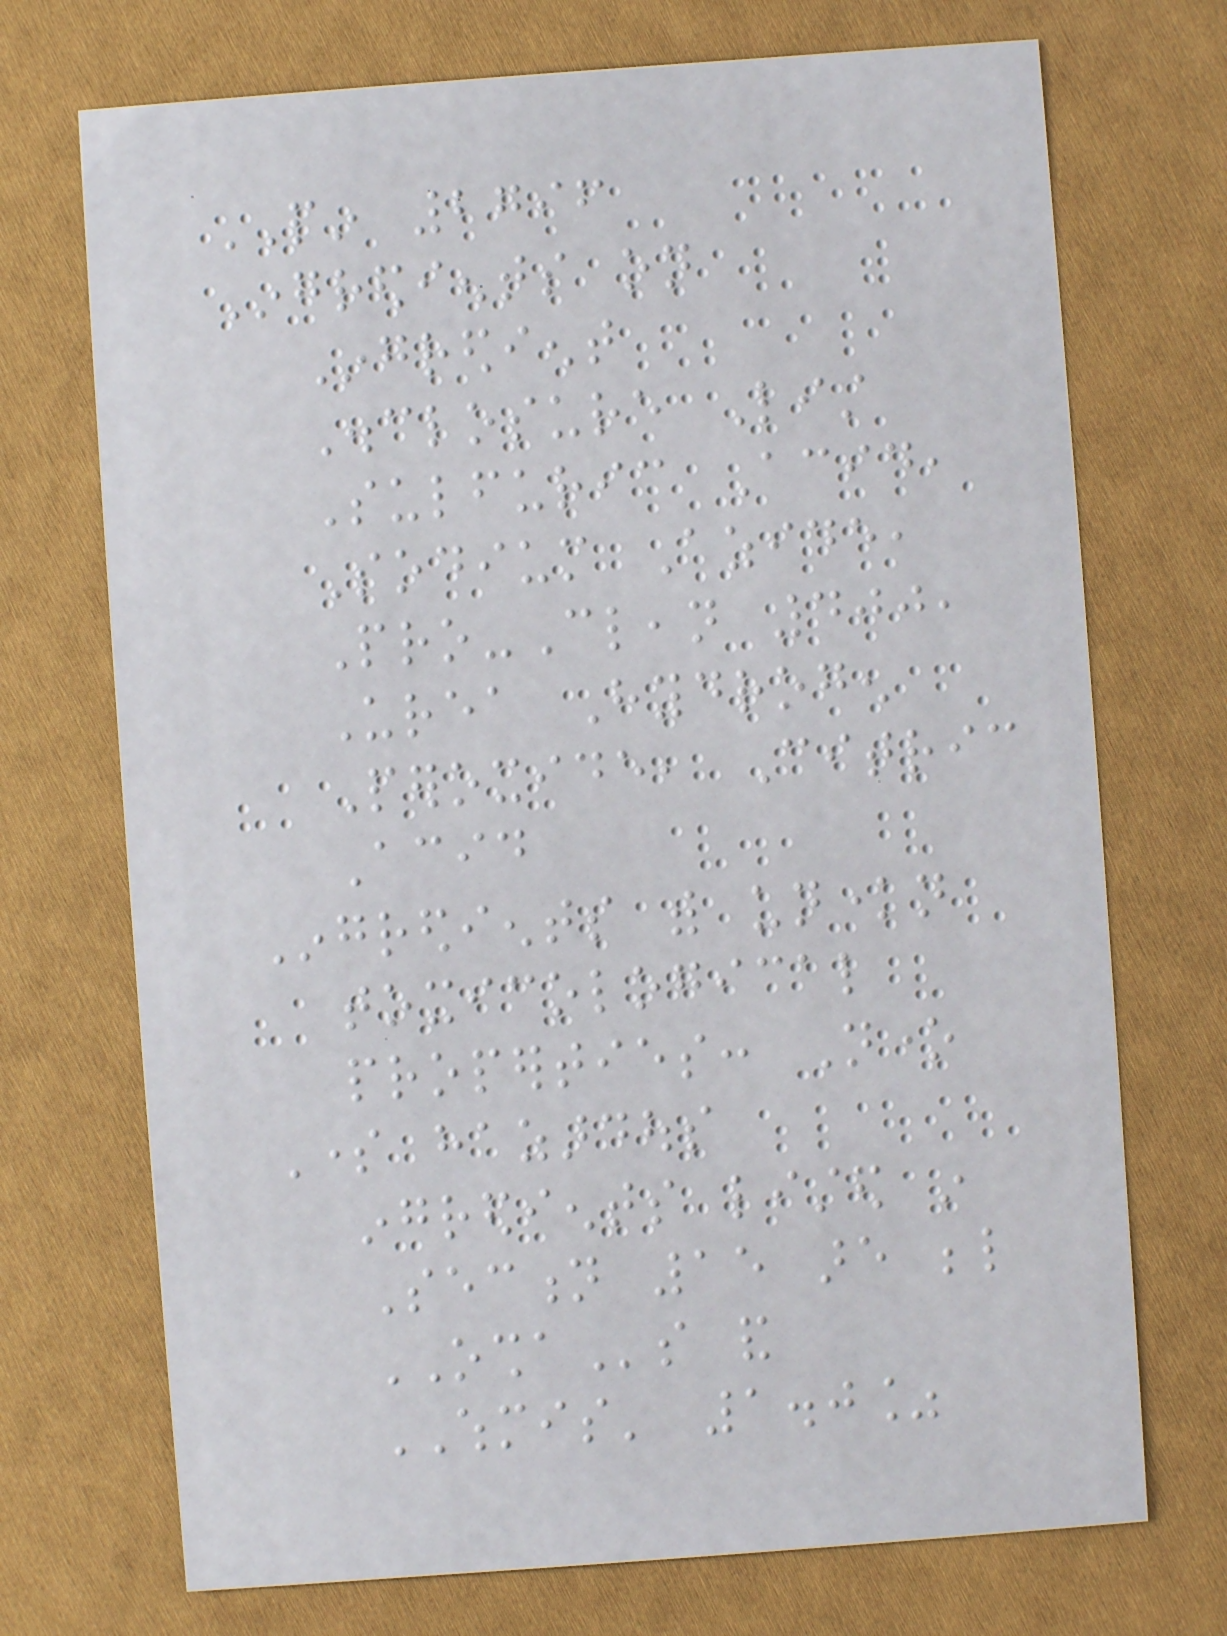PIN 2796
Ingredients on
Ingredient
Disclosure List
Sulfuric Acid,
Sodium Azide,
Pro-Clean 400,
Urea Hydrogen
Peroxide, Citric
Acid
Ingredients with unknown
toxicological
properties: None
Some hazardous
ingredients listed in
Section 15 are below
OSHAs and
WHMIS' 1.0%
